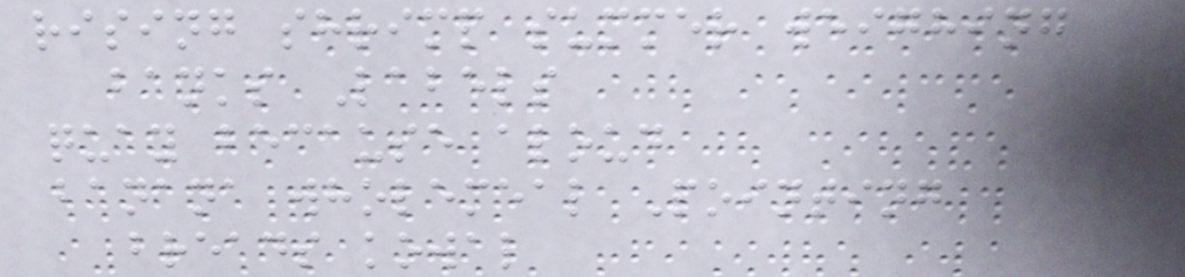rising shrimp summer weighing
banks Labels
quay because aloud
banana wholemeal Pointing
breads kowal
